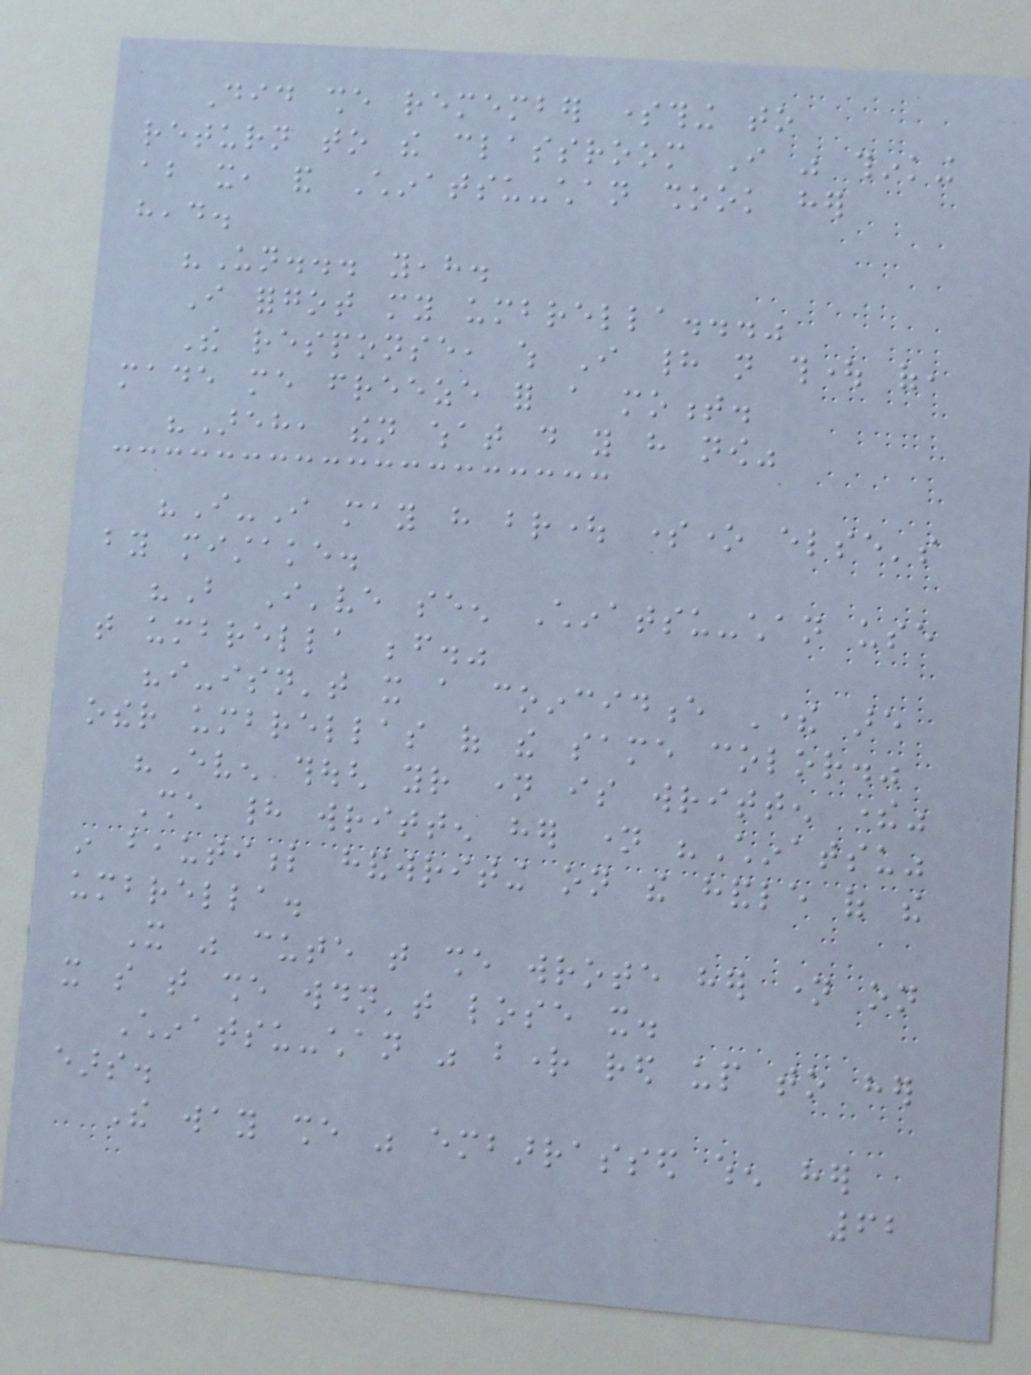Did she remember something to
return to the classroom I was thinking
about it, and Chinatsu-chan shook her
head.
"Un... yeah.
I forgot my umbrella..."
The response, which I had not thought of,
made me freeze for a moment.
"Areh, then what do you have now"
"I-I may have brought someone else's
by mistake.
"But I've seen Chinatsu-chan use
that umbrella before."
"i-isn't it a coincidence There are
other umbrellas of the same color."
"Even though your name is written there"
She had written her name "Chinatsu"
in beautiful handwriting on the handle of the
umbrella.
It was cute that she wrote her name on
it so that she wouldn't lose it.
Chinatsu-chan was bright red up to her
ears.
The way she was embarrassed when her
62
